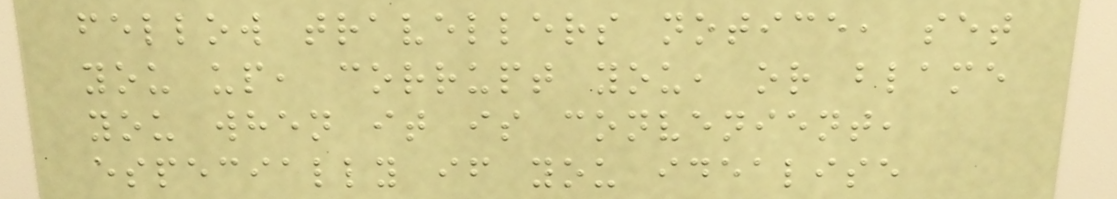fellow travellers notice, set
you up, corrupt you, or blame
you when it is convenient,
especially if you idealise
